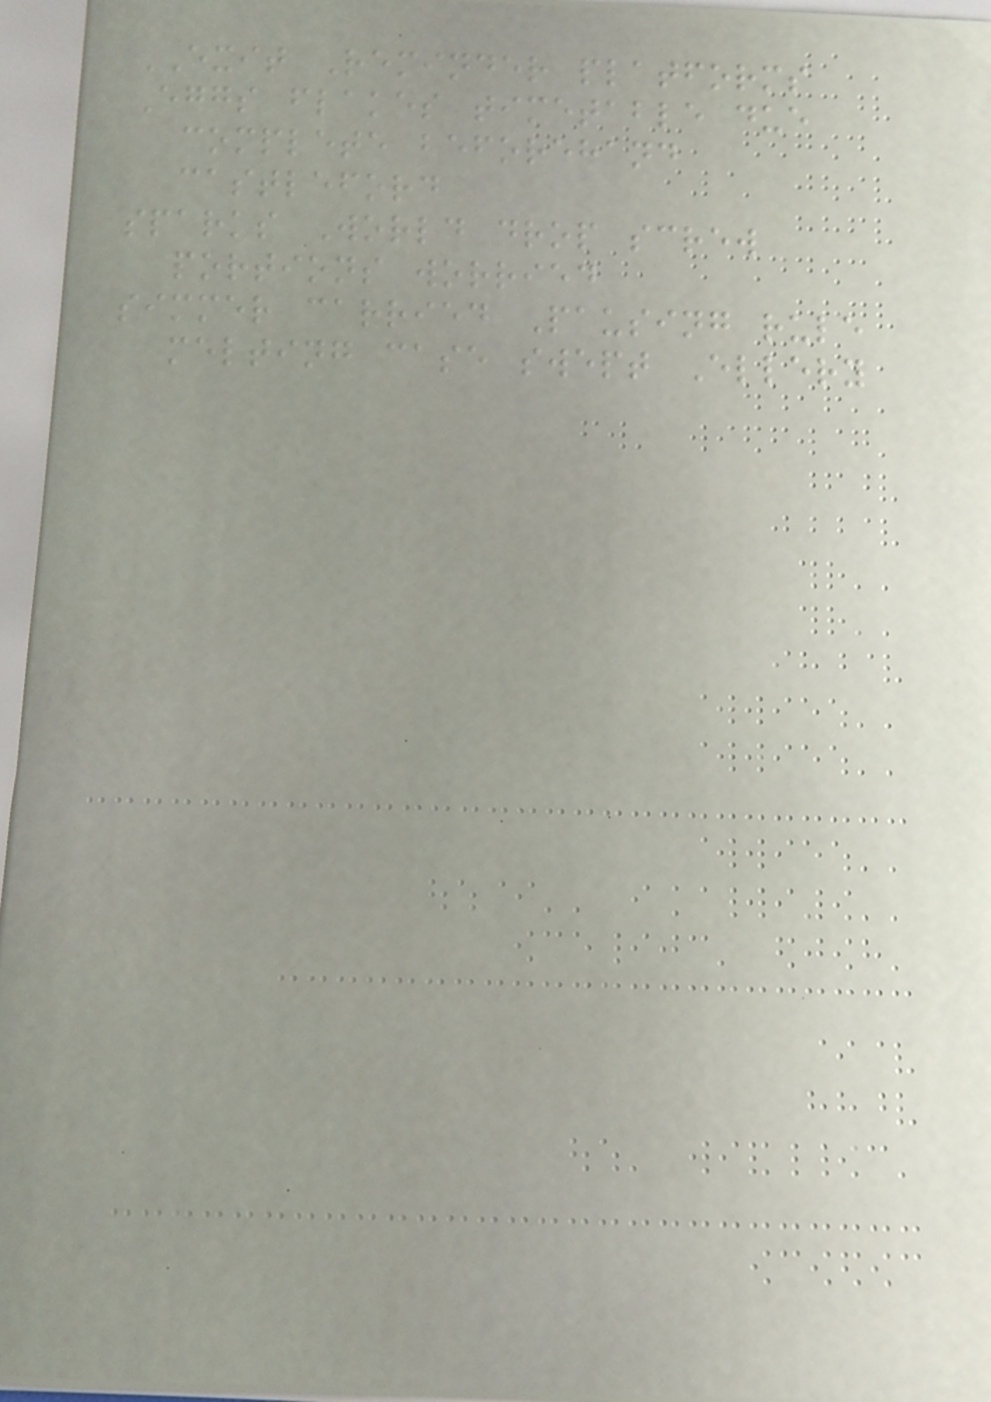EXIT Reminder platforms
Eggs flakes timetable due
complete beforehand
castleford
sparks World drop screw
portions worried
simmer carried Pausing rule
melting case swept Ellery
